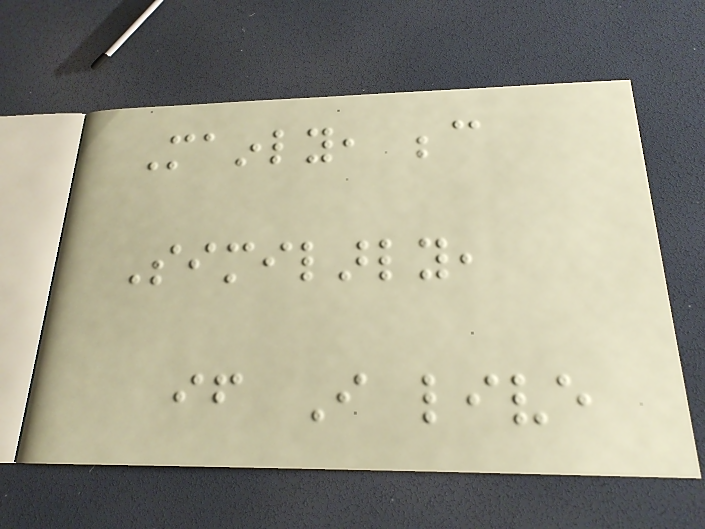Mainly, because
Similarly,
if I live
